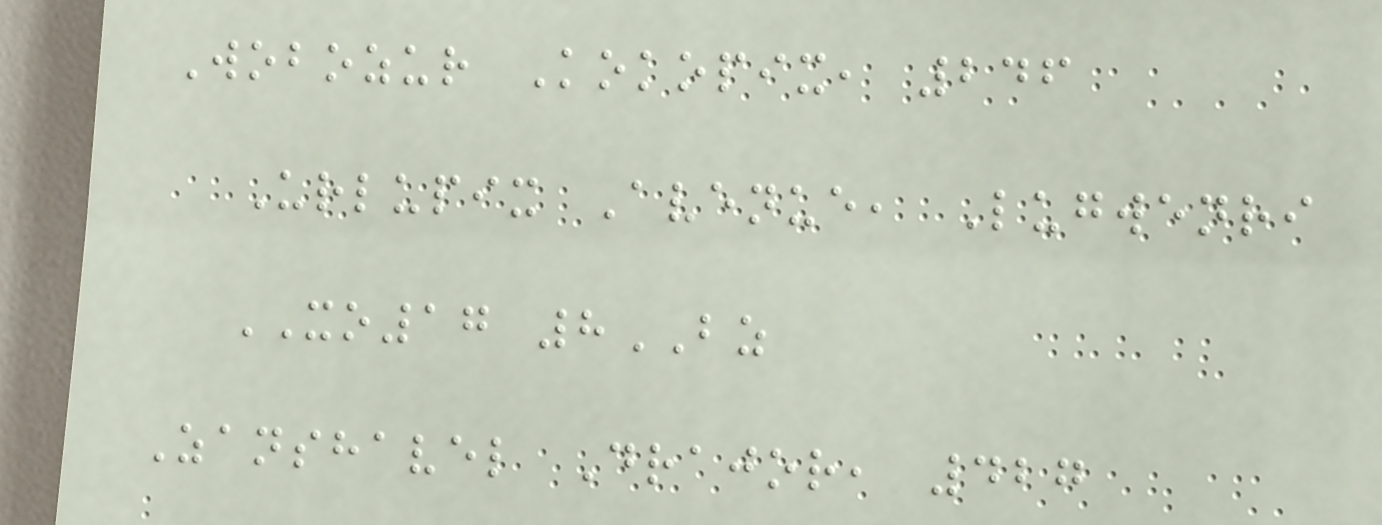Wobozur Kokopix, 246
Urlupix Avenue, Lugwenri
XO17 8BZ
Zanshavel Drajor, 427
